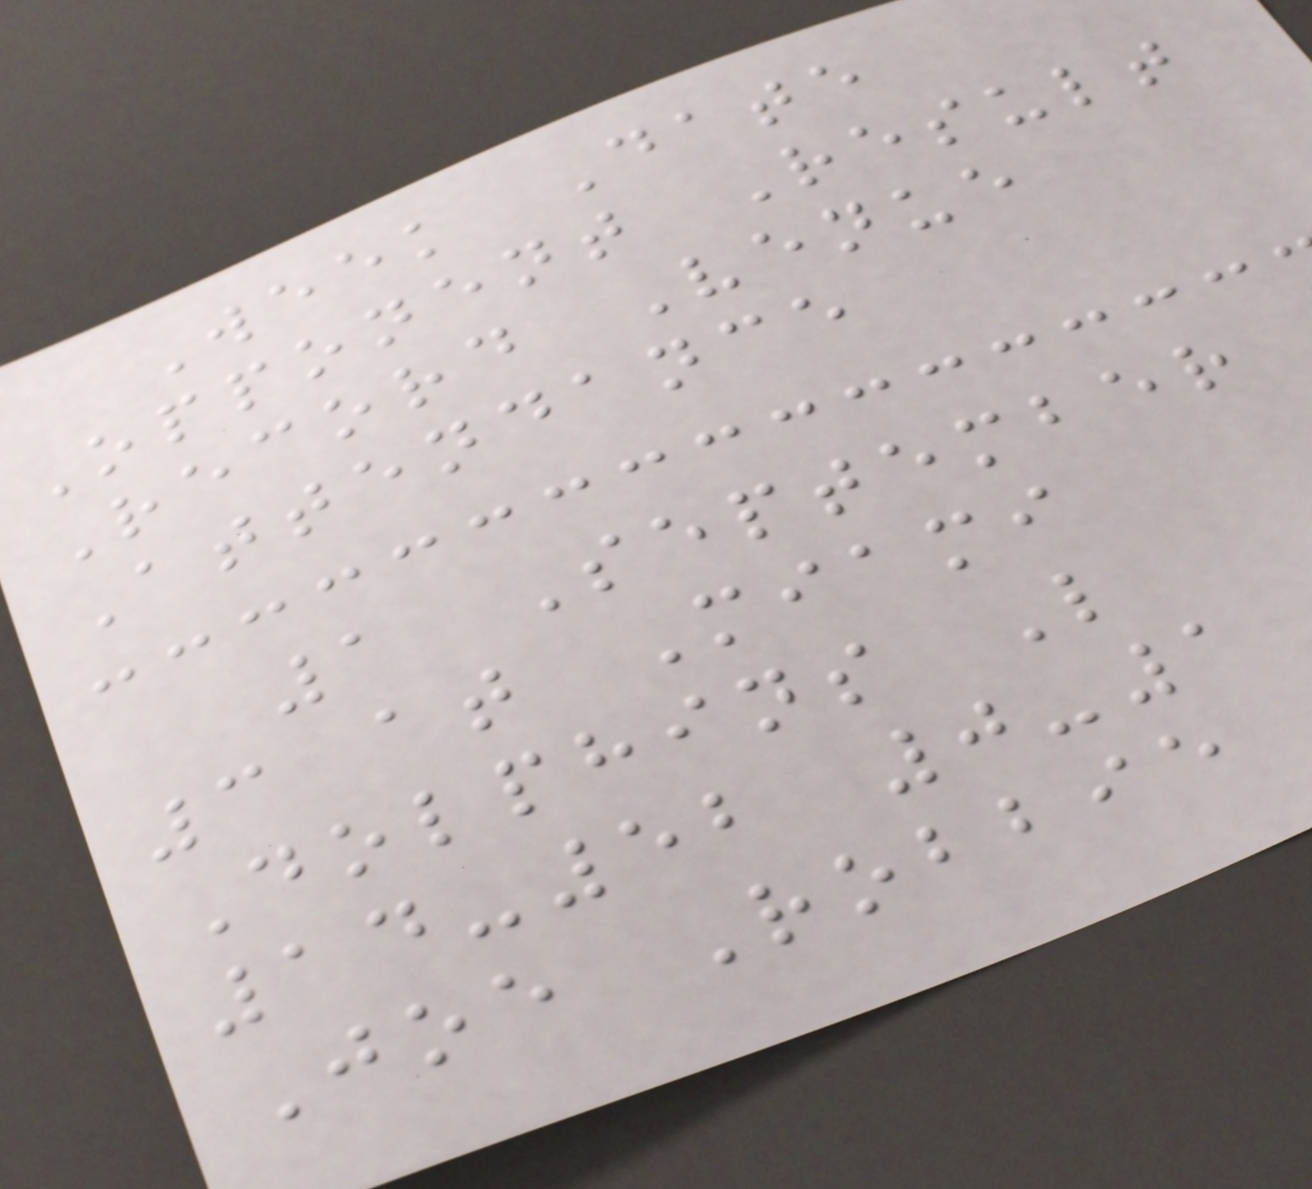Week Date
Opponent Result
Record Venue
Attendance
1 September
3 at Miami
Dolphins L
14-52 0-1
Joe Robbie
